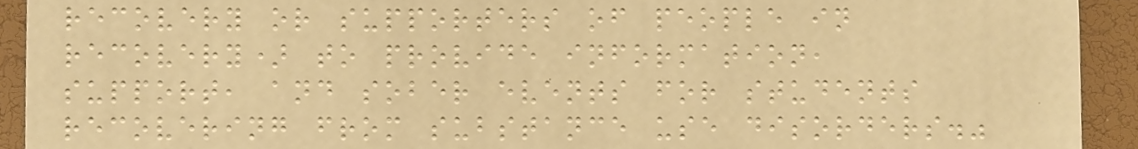recovery or supporters of people in
recovery) to provide information,
support, and sober events for students
recovering from substance use disorders."
